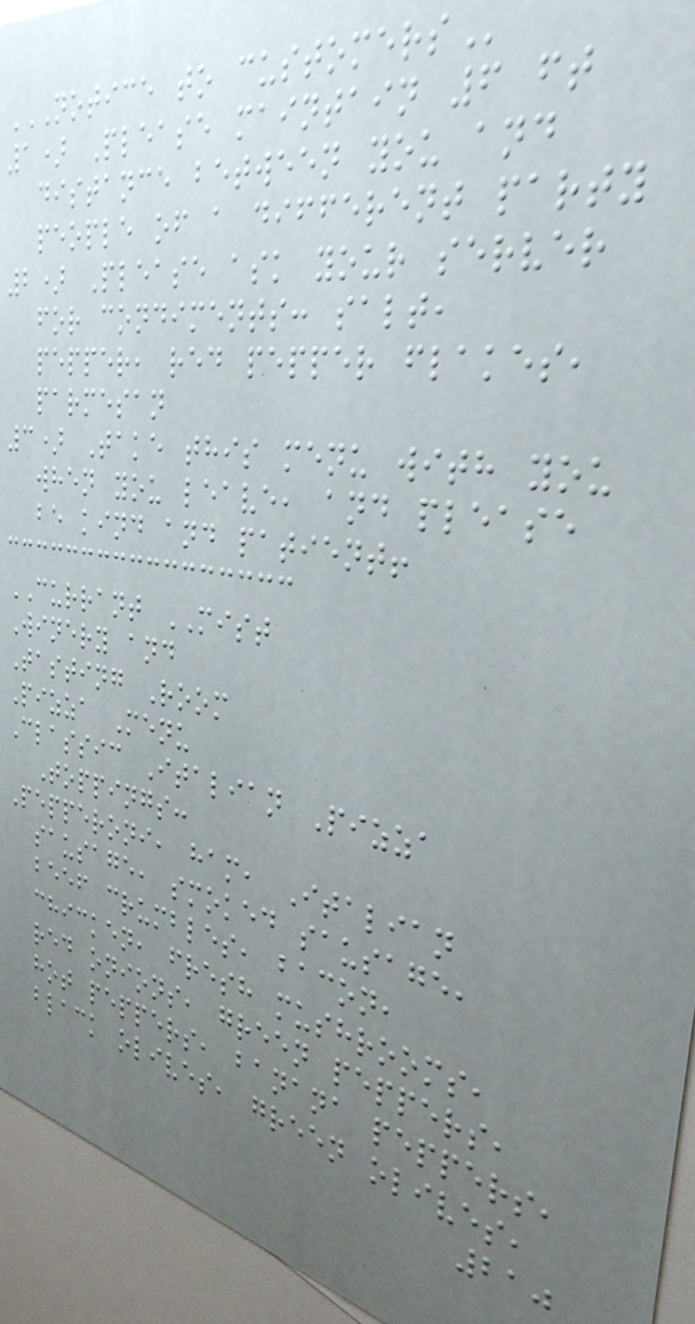NOTICE TO CUSTOMERS
1) Please maintain 6 ft
distance between you and
people of a different party
2) Please ask your server
for condiments: salt,
pepper, red pepper flakes,
parmesan
3) Take this menu with you
when you leave, and please
be kind and patient!
CURRANT MIST
Winery and
Tasting Room
Pizza Menu
Classic Italian Pizza
Toppings:
Pepperoni, ham, Italian
sausage, smoked sausage,
beef crumbles, bacon,
chicken, fresh mushrooms,
red onions, green peppers,
hot peppers, banana peppers,
black olives, green olives,
210
